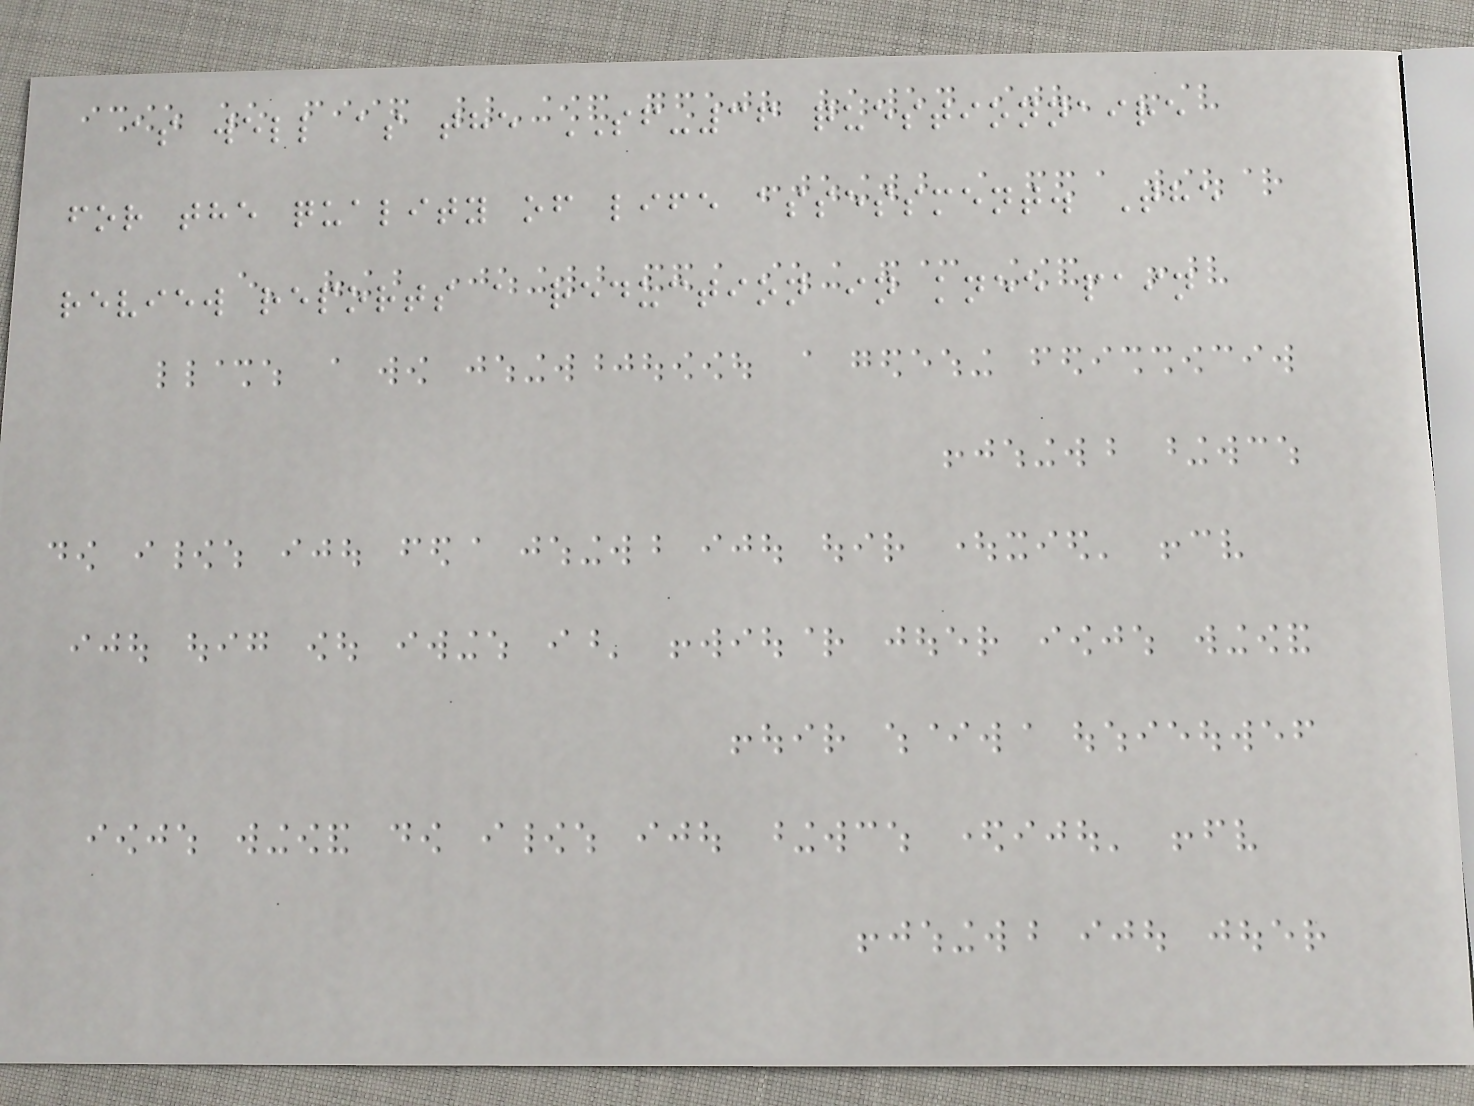as well as the SF-36 questionnaire
for the quality of life assessment. The
review reports a reduction in knee pain
